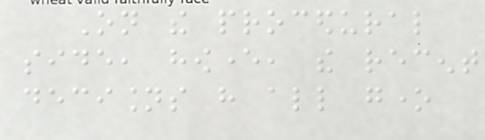On the procedural
side, however, the recent
decisions have all gone
